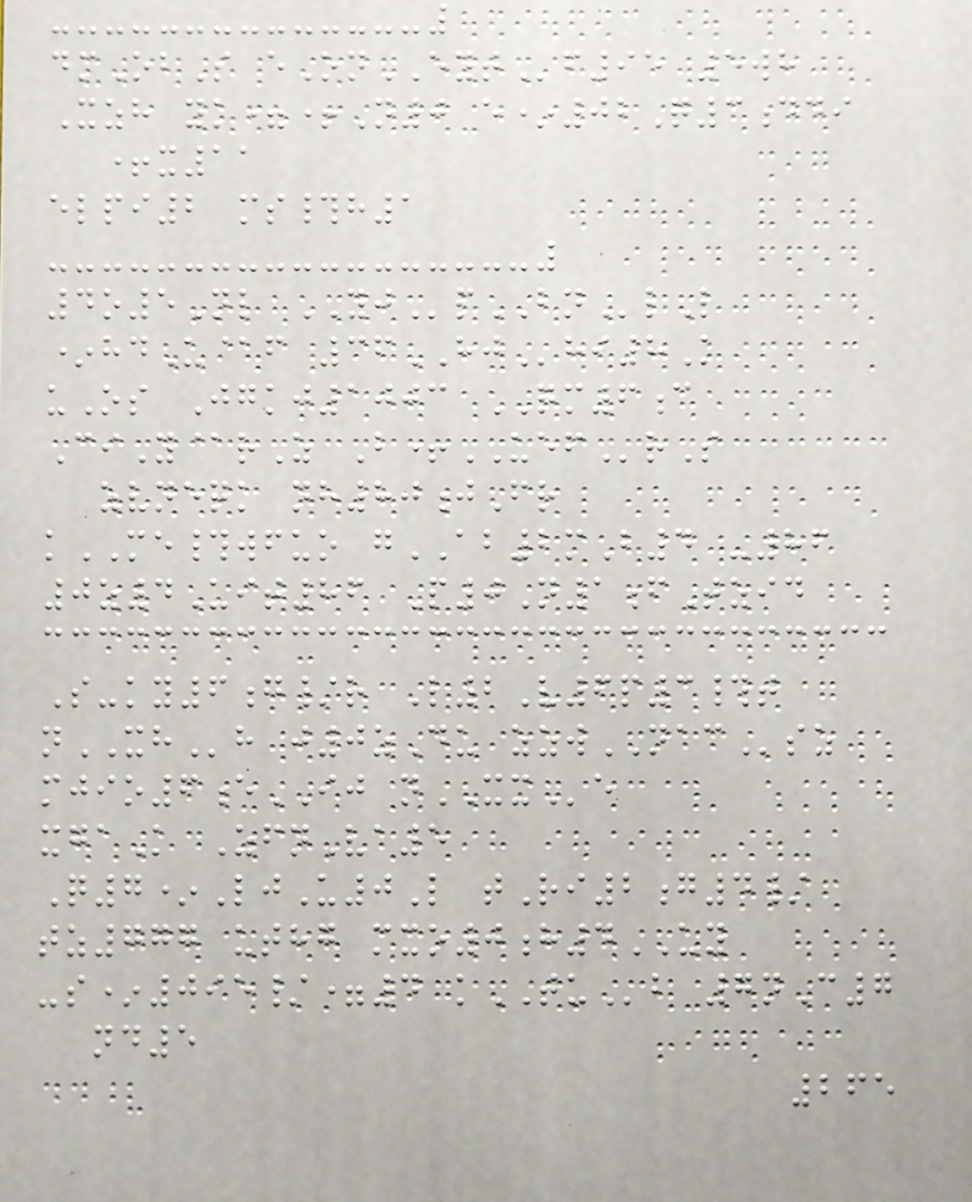dmObS eOnEYTf95 5wh
Xzh yk=+N0 e*02Q3ddi
+x11
elpi2 ms#h1
4o5Nl YJpBNlL
*hdU@f 36HJhi8K
uOs Jgkj1003 QM6c
CiY@rZ B+UEFrS
zvneqk nh80jFr
kME#wfuo gAB2mB4 -86
0z4Uit86 P0N1fTzid
S-ky6g/r L2V6p3#t
nXHh j0zDu zzwNACsz
mjio6eIJ nXXe
xgaK ZfnVa5
Q7*LjU0L tRi2g4/
tz777 uthg mxo0h4UY
-s*095/=4 kTUb 7nC7
nd5
265
